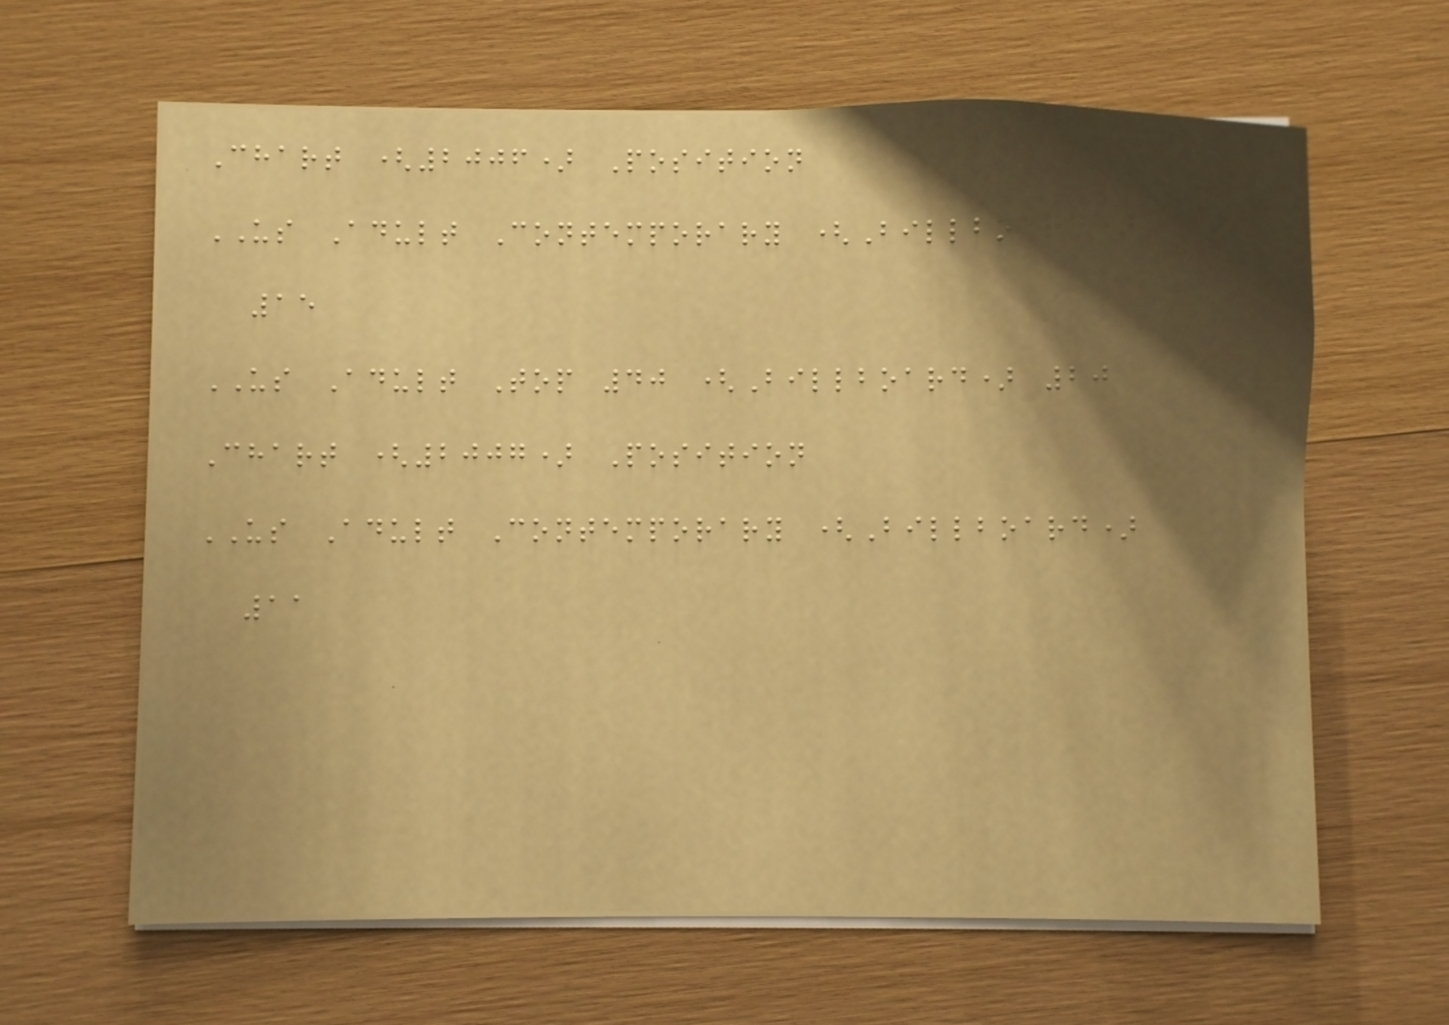Chart (2006) Position
US Adult Contemporary (Billboard)
15
US Adult Top 40 (Billboard) 20
Chart (2007) Position
US Adult Contemporary (Billboard)
11
